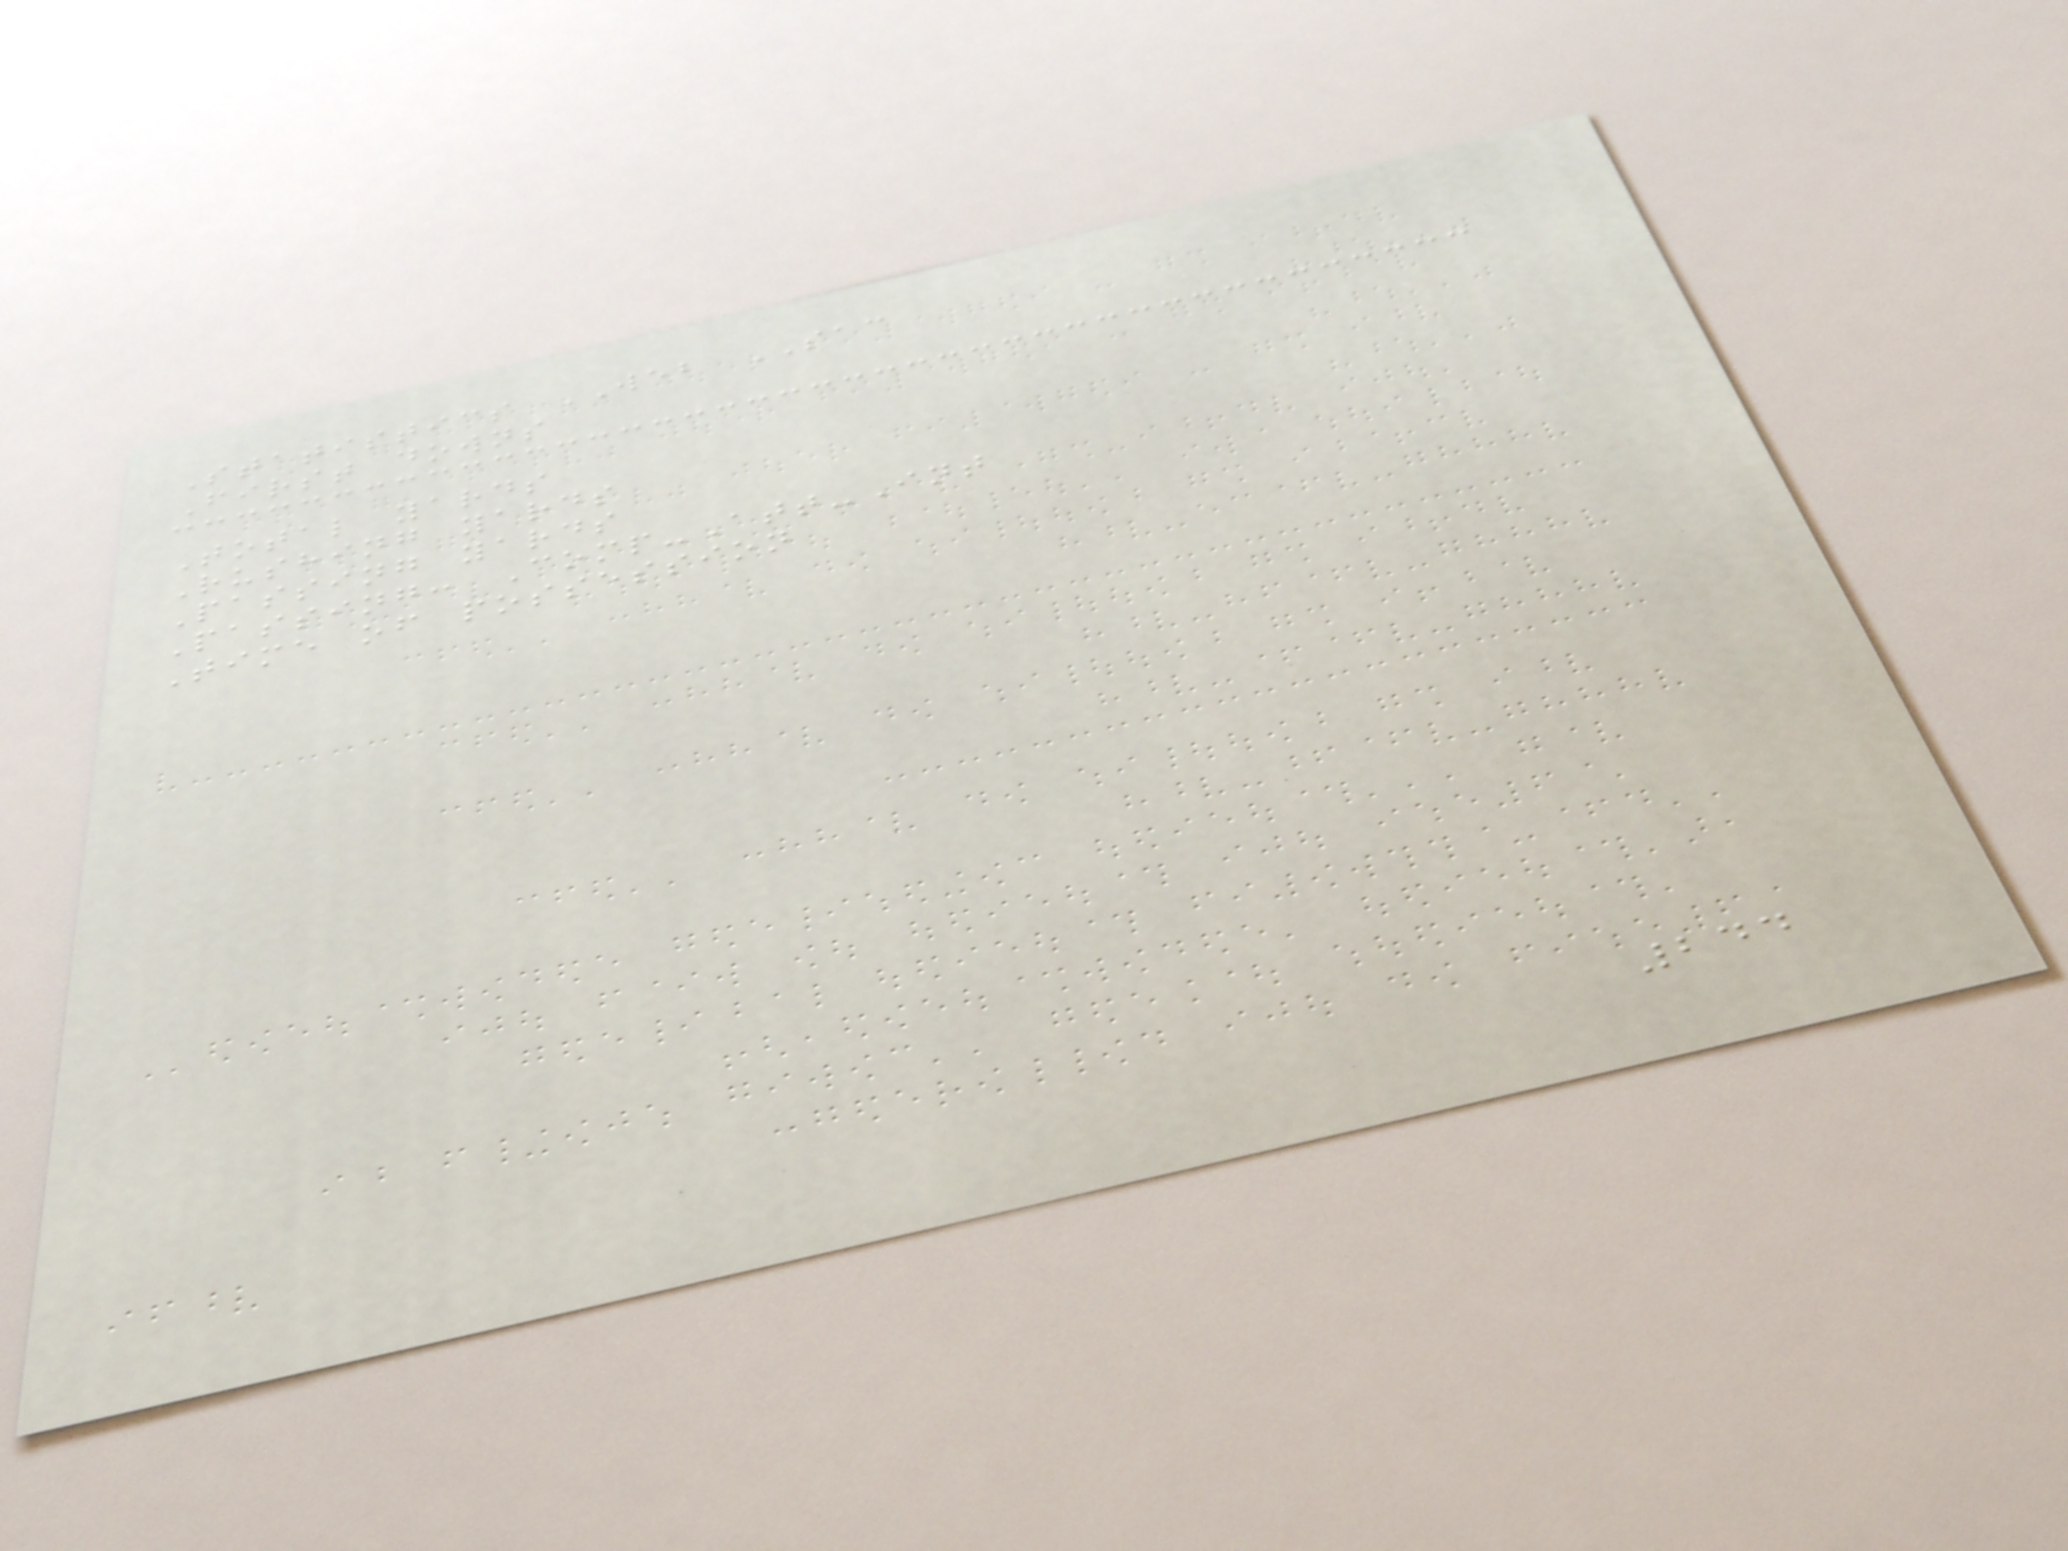Statistics WEB SAC
First downs
Total yards
Rushing yards
Passing yards
Passing: Comp-Att-Int
Time of possession
244
